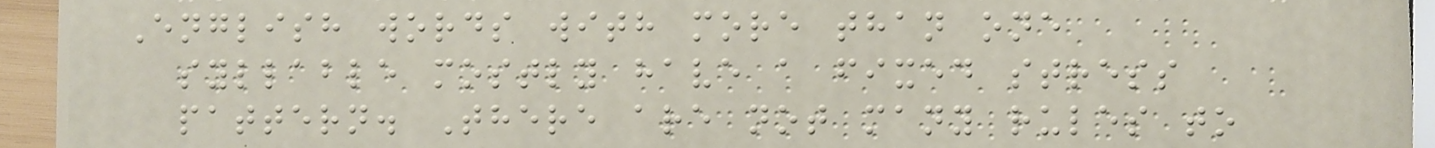English words with more than one
syllable mostly have a fixed stress
pattern. There are not many rules to
